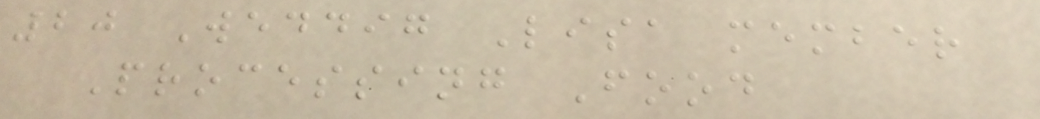20 Weddig Lisa member
Processing Food
